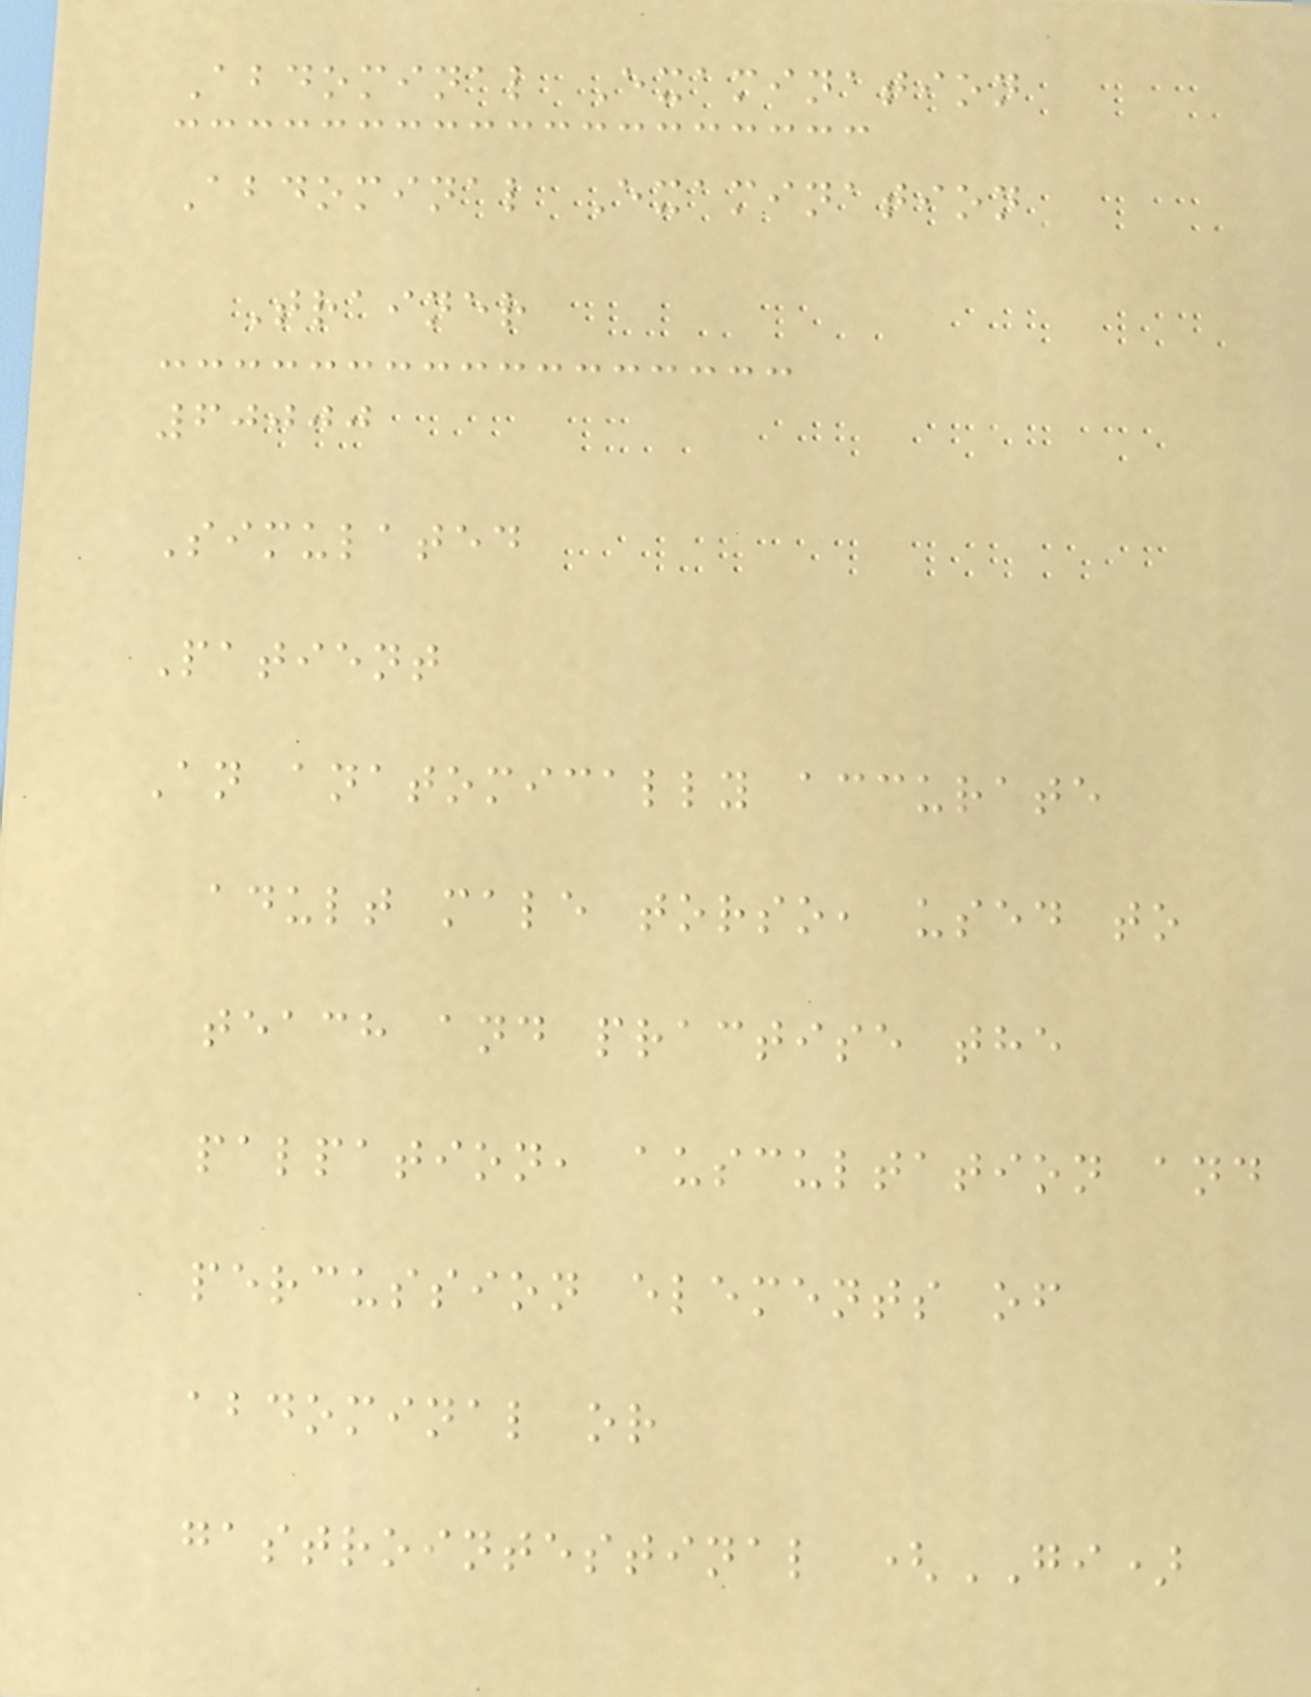Abdominal Examination
Abdominal Examination
Trainer
60000
Simulated
Patient
An anatomically accurate
adult male torso, used to
teach and practise the
palpation, auscultation and
percussion elements of
abdominal or
gastrointestinal (GI)
